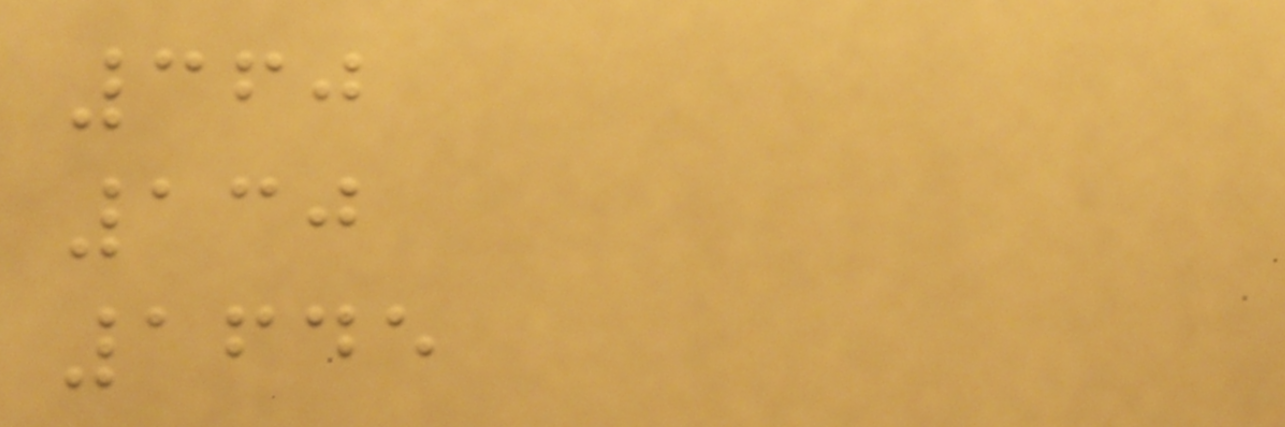360
130
1645
